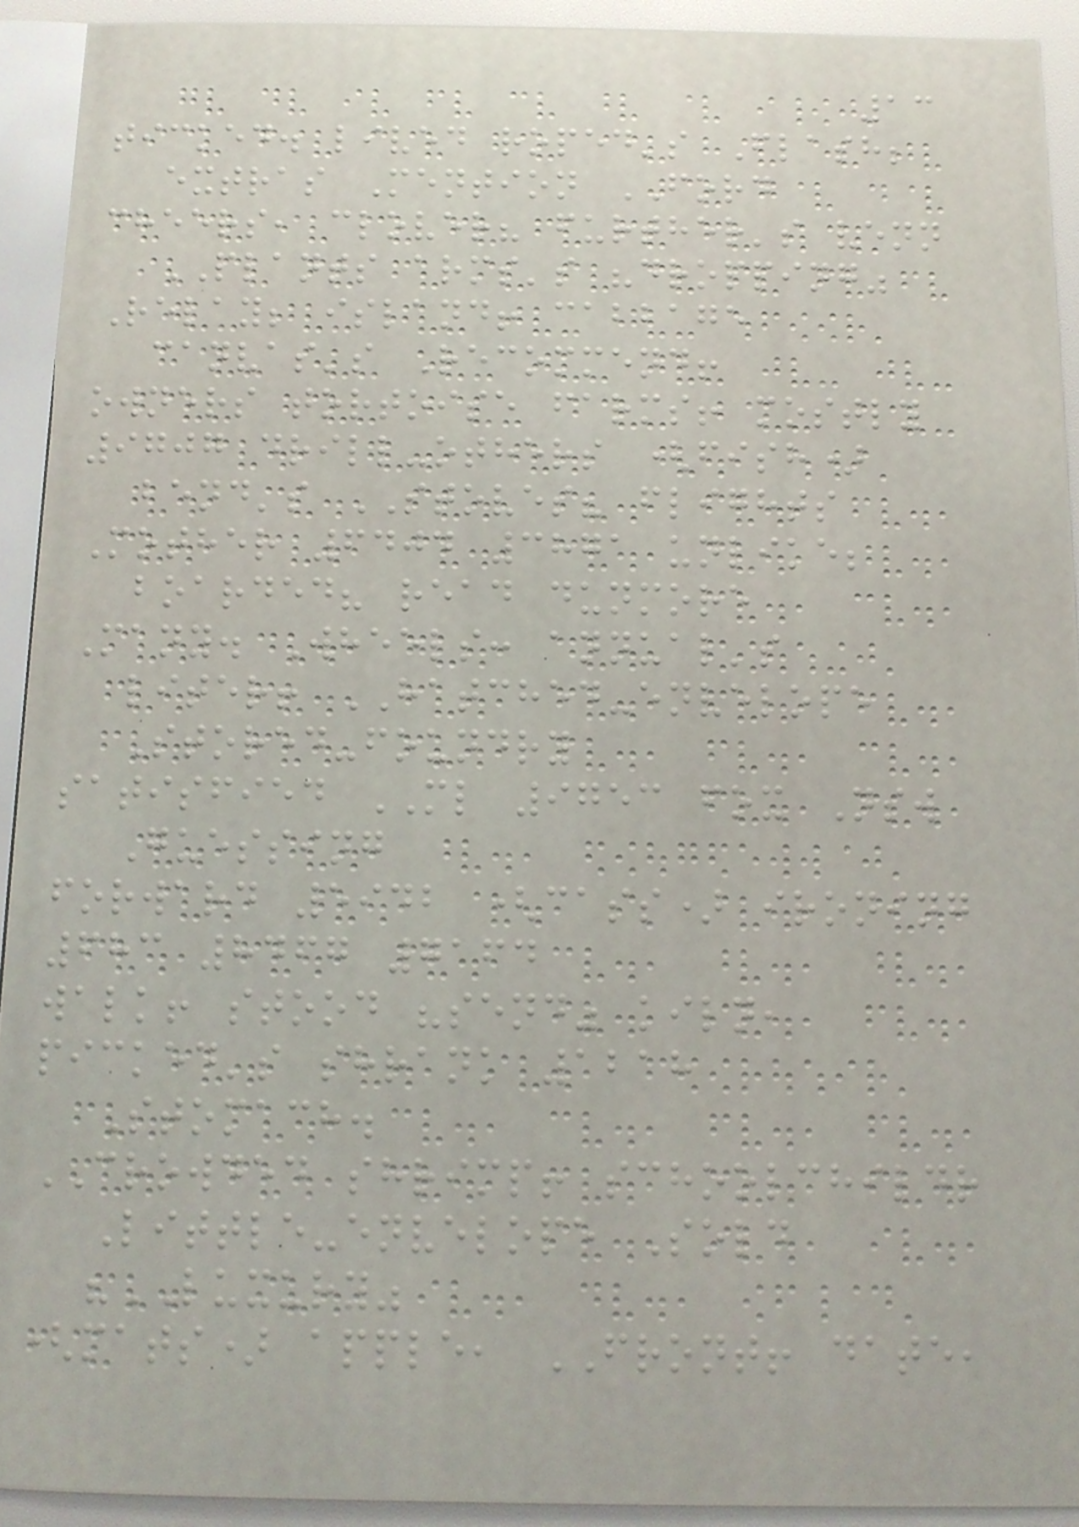13
ticked. lived roped's Flash;
extras Mention FORD
cheers, clover? further's venn
PLANTS arms's "dropping"
Relay; island! cabbage
canvas's Recommend!
owners tortoise farms! mostly
9707 drill-others (fish)
bend's STOVES? flights
Mother 6404 3871 unlike;
boarded? read dunmore
Many. Wheels: annual's
liter! HATCHED-envelope
Stored-foundry
satisfied ML 9753 fox Nsw
Guessing
forward 5942 (cass) ironing
683 8467 7164
walk! stood "send" kiln,
picked's shrank 1218
Stomach.
CROWDED shrimp! schoolchildr
Little-envelope Sold
"LUXURY"
(mats) apple, FRONT! date,
